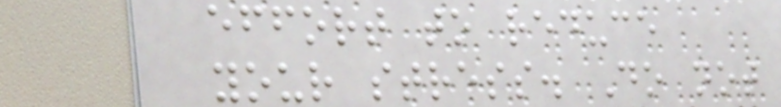effort to reduce
your stress. Do not
